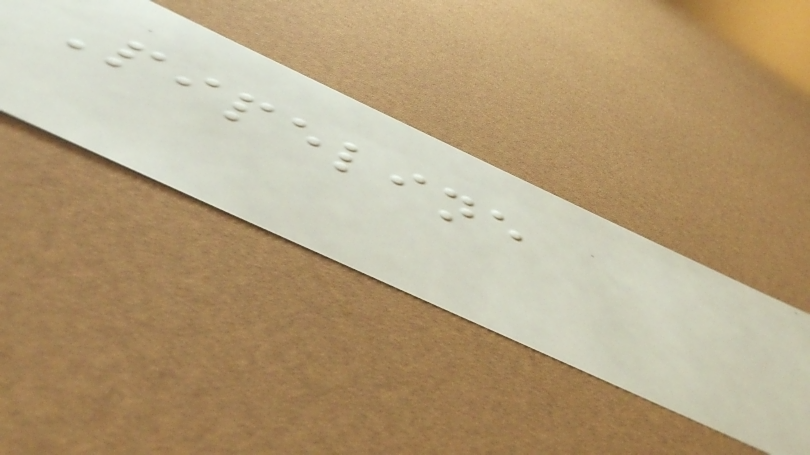Pipeline
